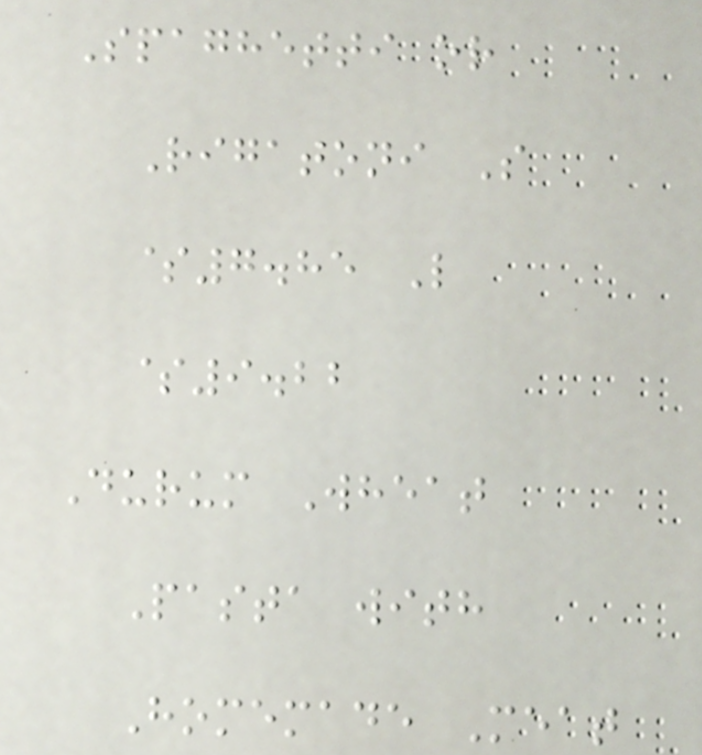Spaghetti or
Rigatoni S
$7.85 L
$9.22
Durum Wheat
Pasta with
Homemade Meat
